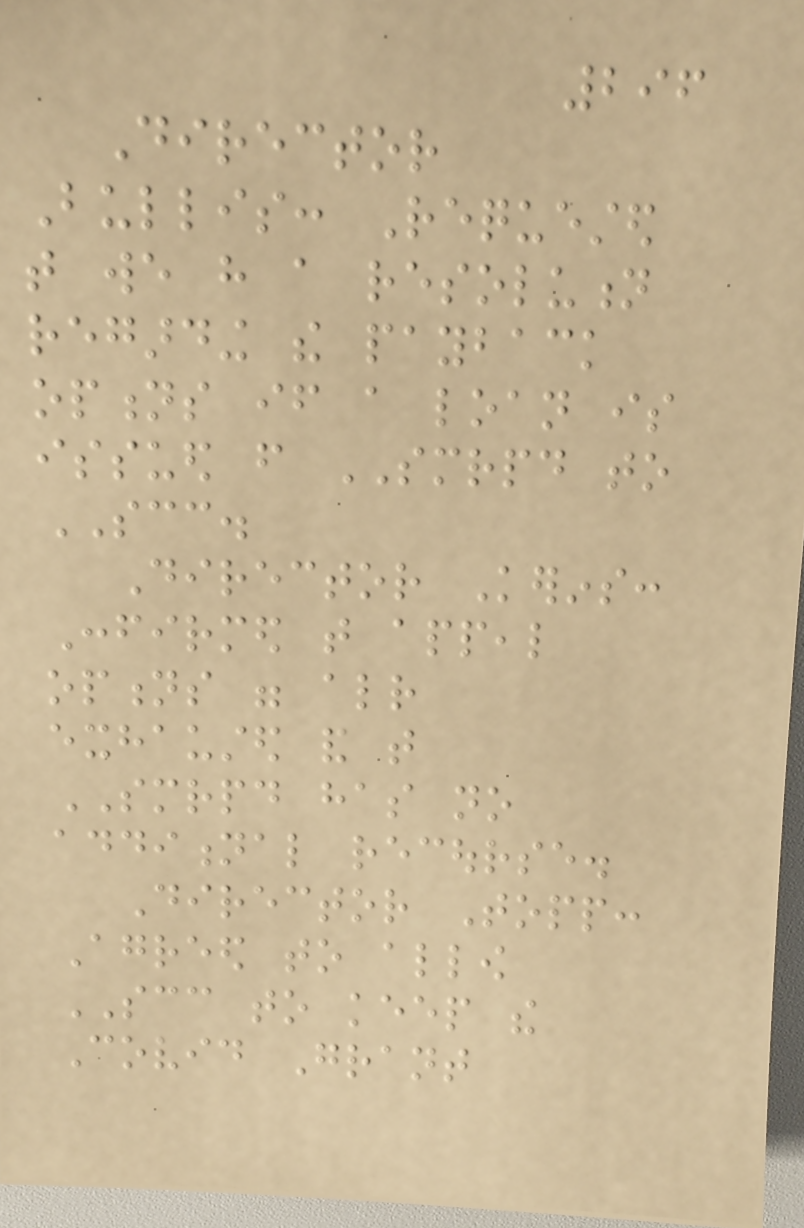296
Director
Bullis: Requested
that we have a resolution
regarding the payback
options if a loan is
issued from SMRPD to
SCC.
Director Kerins:
Confirmed that appeal
options were already
exhausted and that
SMRPD has no
additional recourse.
Director Topp:
Agreed to allow
SCC to keep the
Covid Grant
